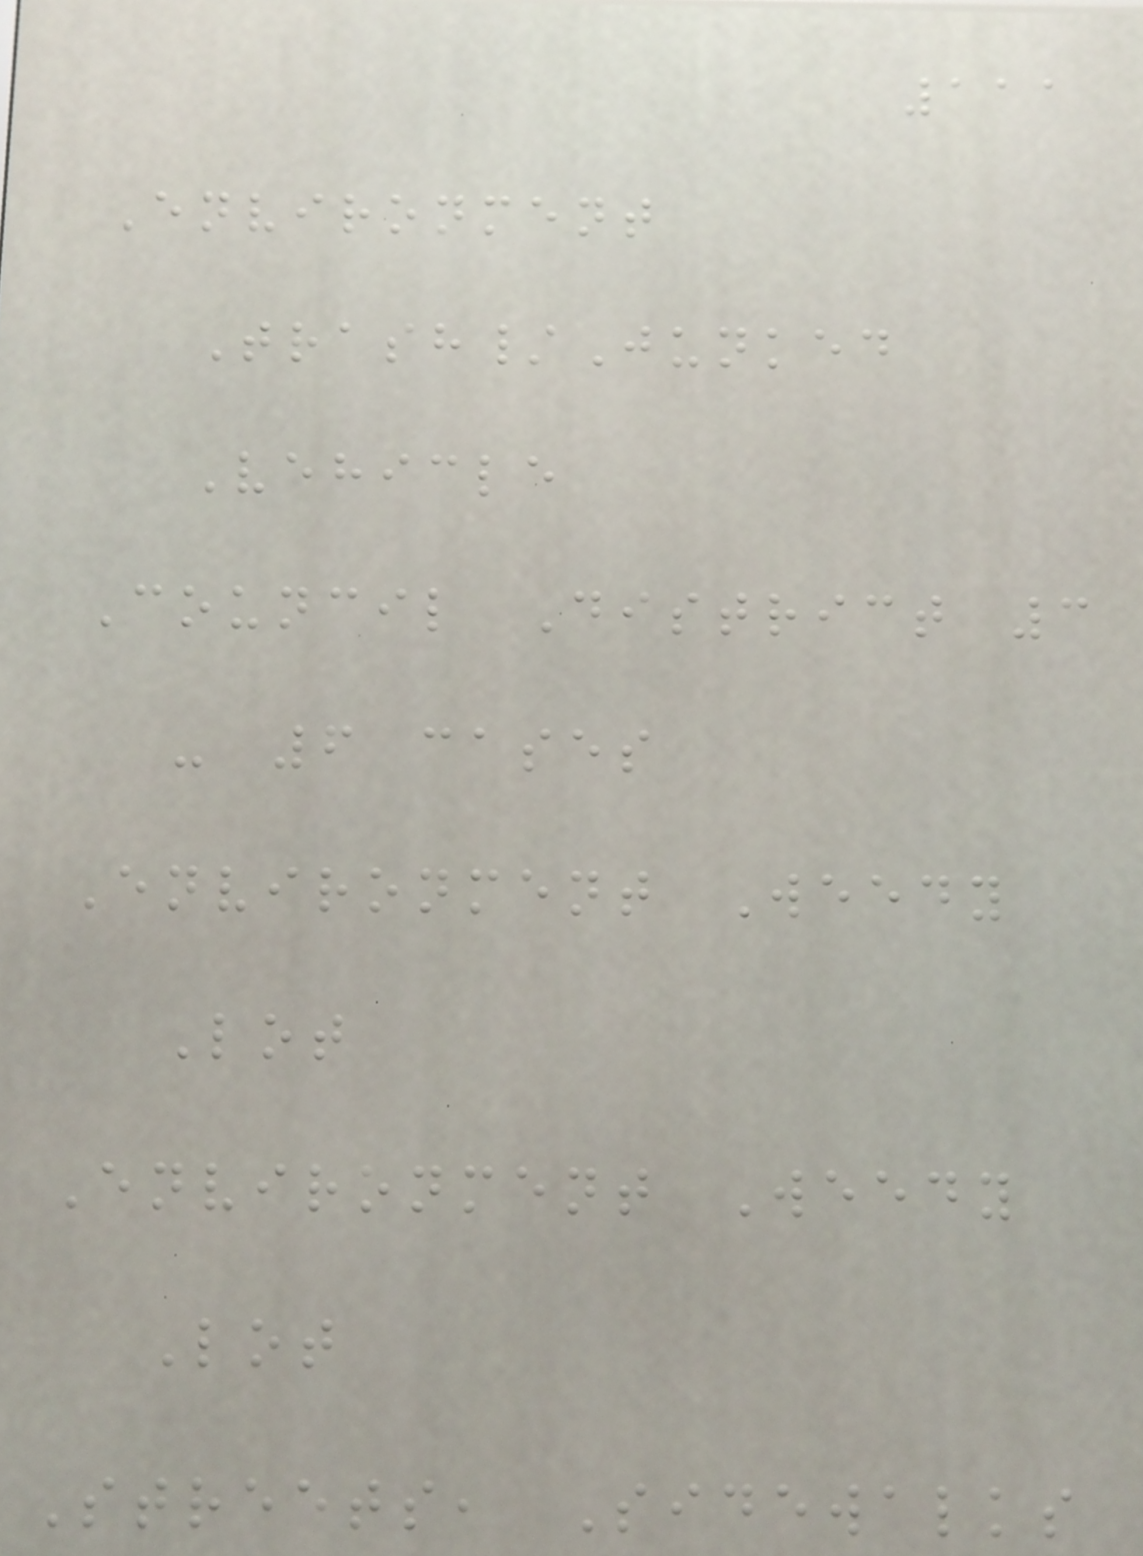111
Environment
Trash/Junked
Vehicle
Council District 3
- 6 cases
Environment Weedy
Lot
Environment Weedy
Lot
Streets, Sidewalks
